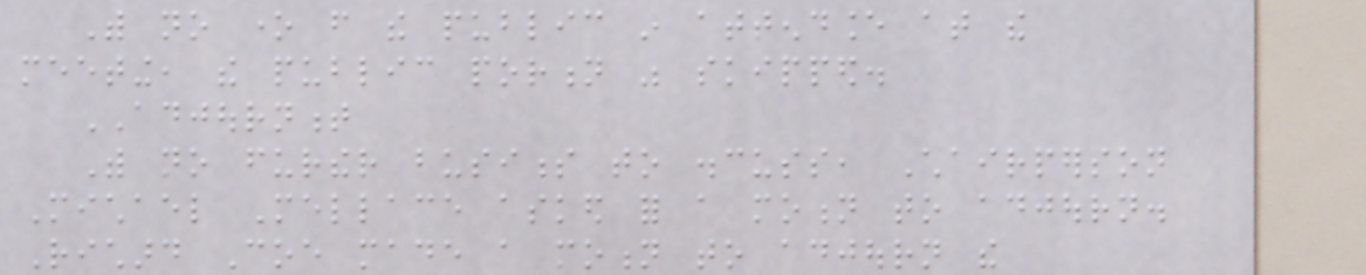With no one from the public in attendance at the
meeting, the public portion was skipped.
ADJOURNMENT
With no further business to discuss, Chairperson
Michael Mellace asked for a motion to adjourn.
Richard Coe made a motion to adjourn the
